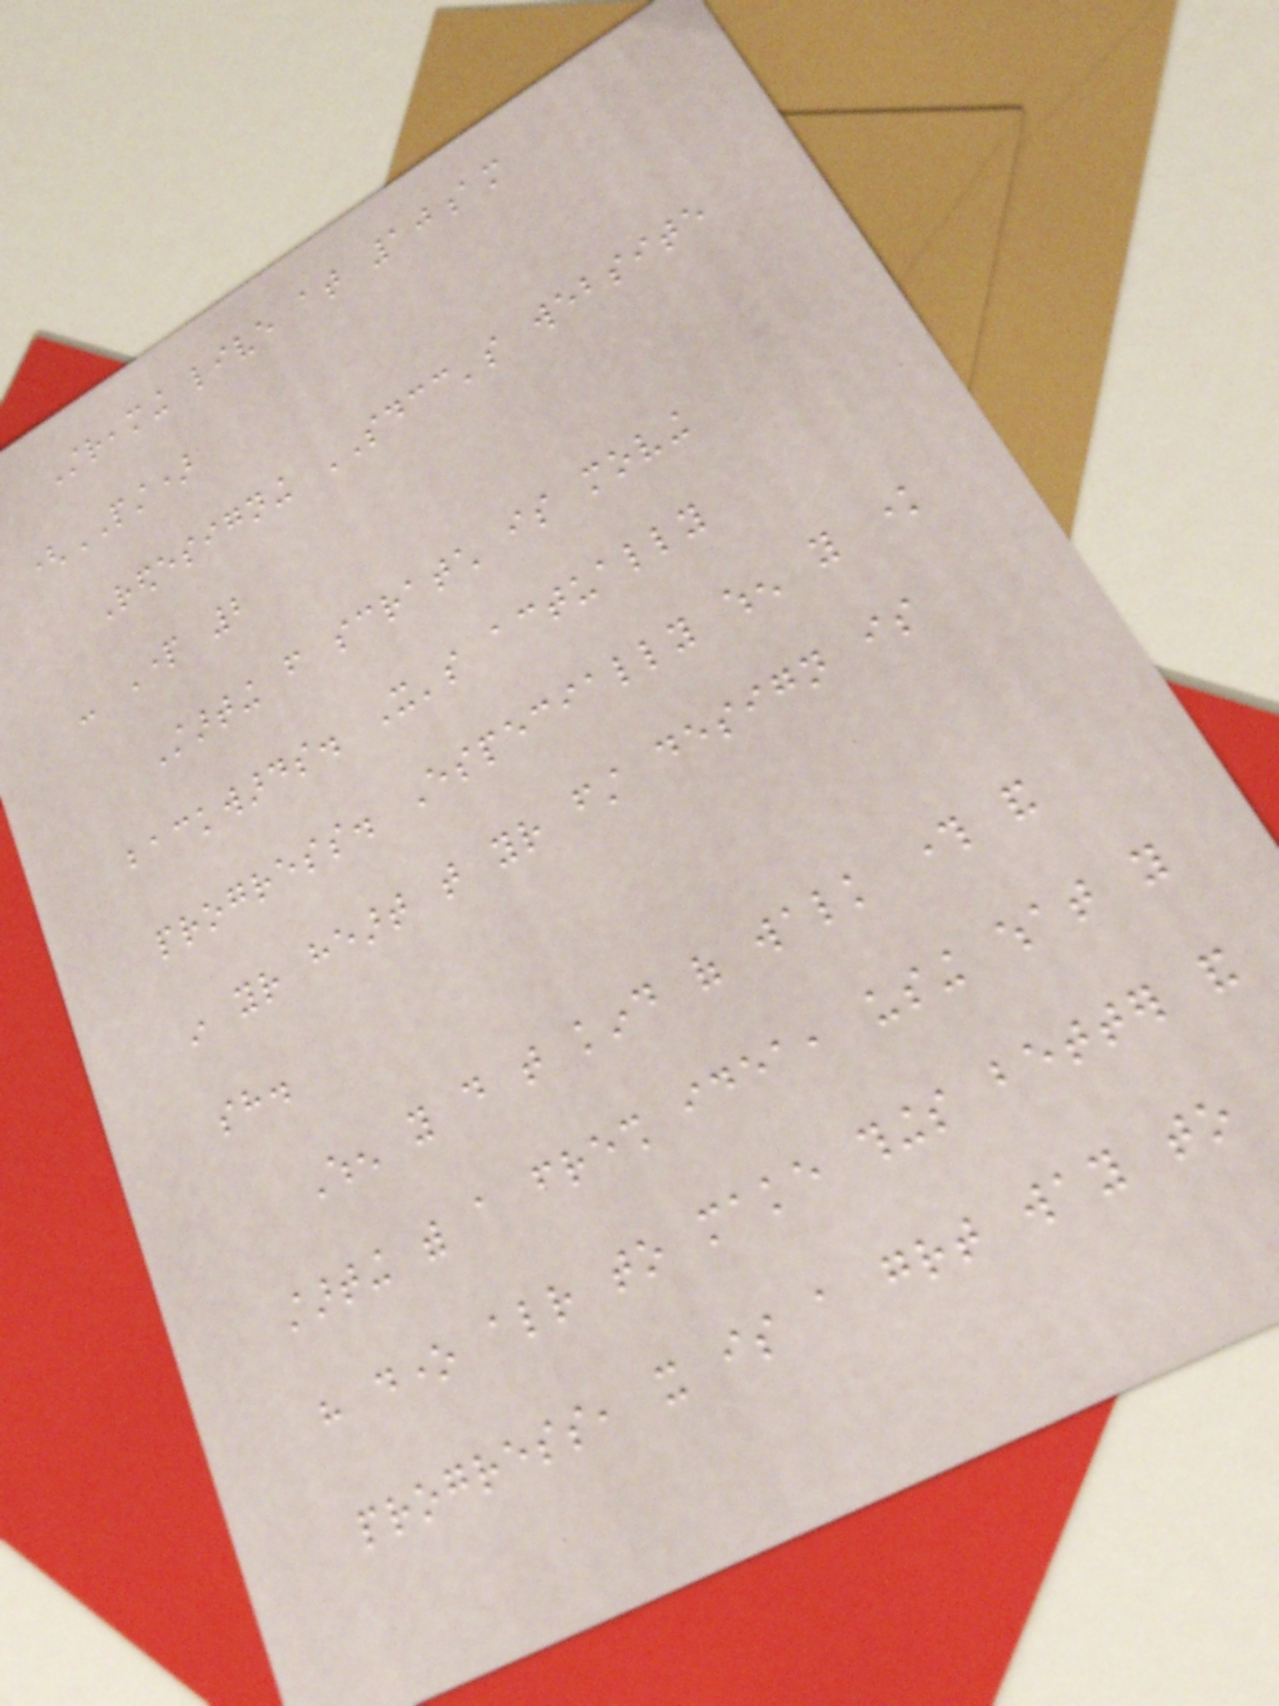Streaming live at 10am
(PST)
Redesigning SDCC's website
- Part 2
Starting from scratch is moving
backwards. It's actually
progress. Especially when you know
in your heart that your first design is
sh.
When you do that kind of walk through and
starting with a fresh idea, using what you
have done already to make things better and
progress, it is a great way to
